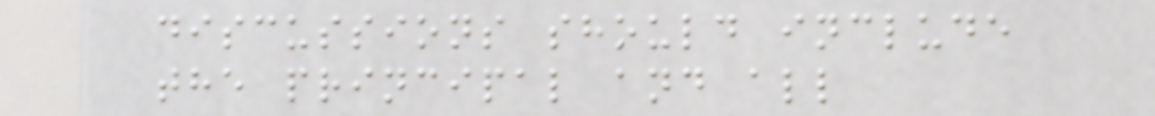discussions should include
the principal and all
